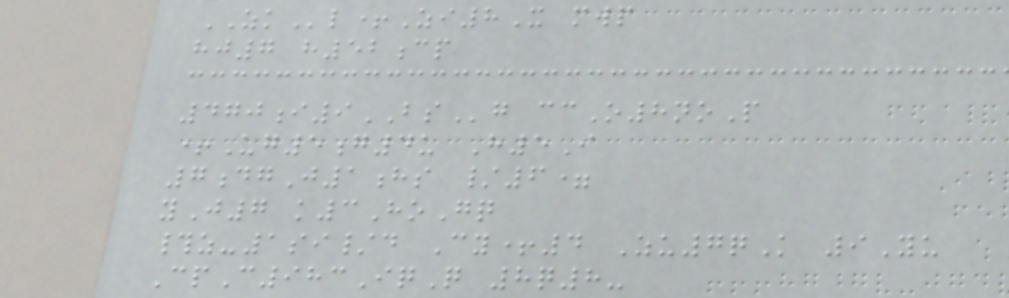ZKl+Zi8X mwp
hj7 h52cp
470i9BSg ccO8noP
+Ug5g4u H5I
7dgJ1hs /6=
yJ7 k3HoGq
#z-1si/d Cy+4 Zu7qK 9Yu
CpC983IqQ 8q8-
